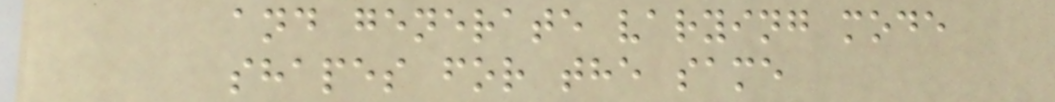and generate varying mode
shapes for the same
